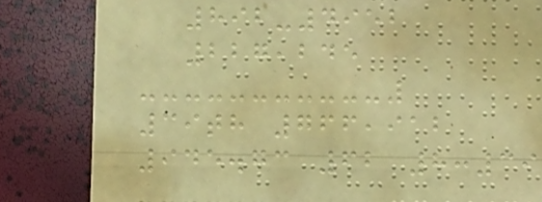892-4952
227,245
39th 766,912
945.73 62 8:39
